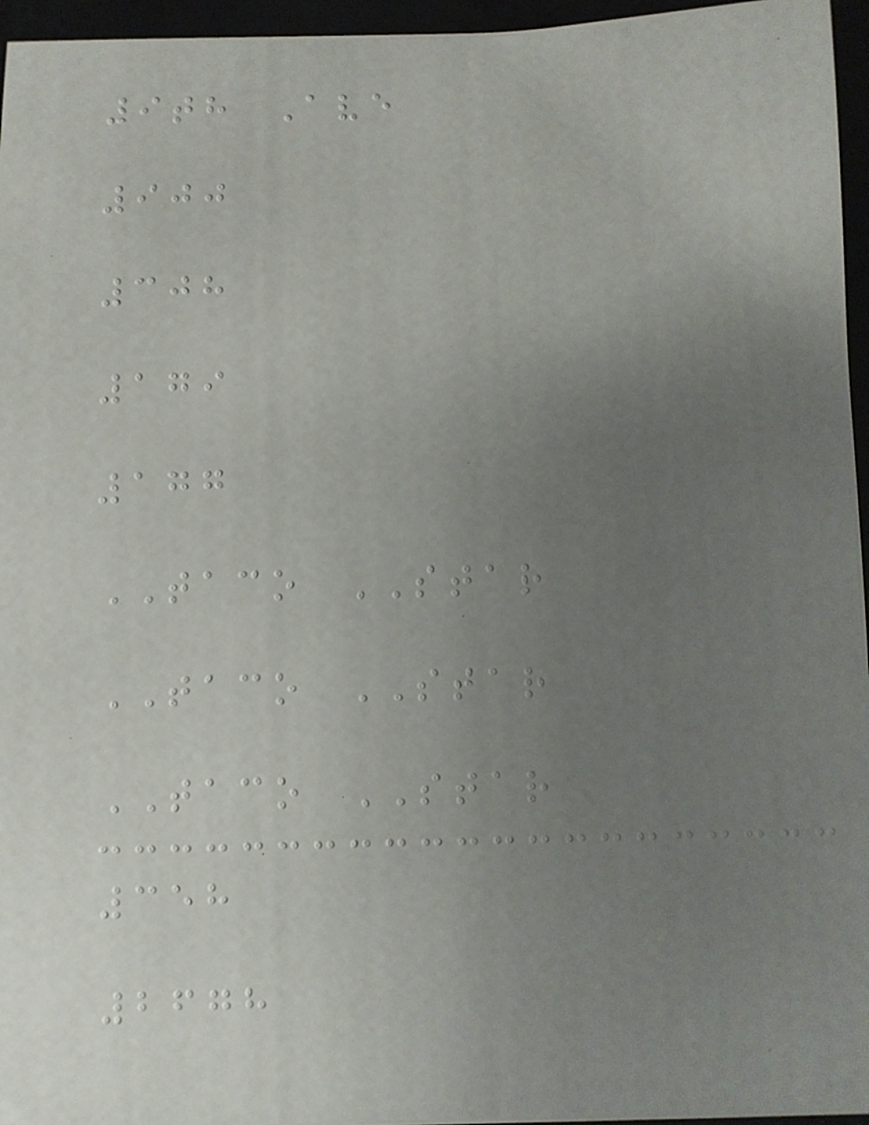9th Ave
900
308
179
177
TACO STAR
TACO STAR
TACO STAR
358
2678
